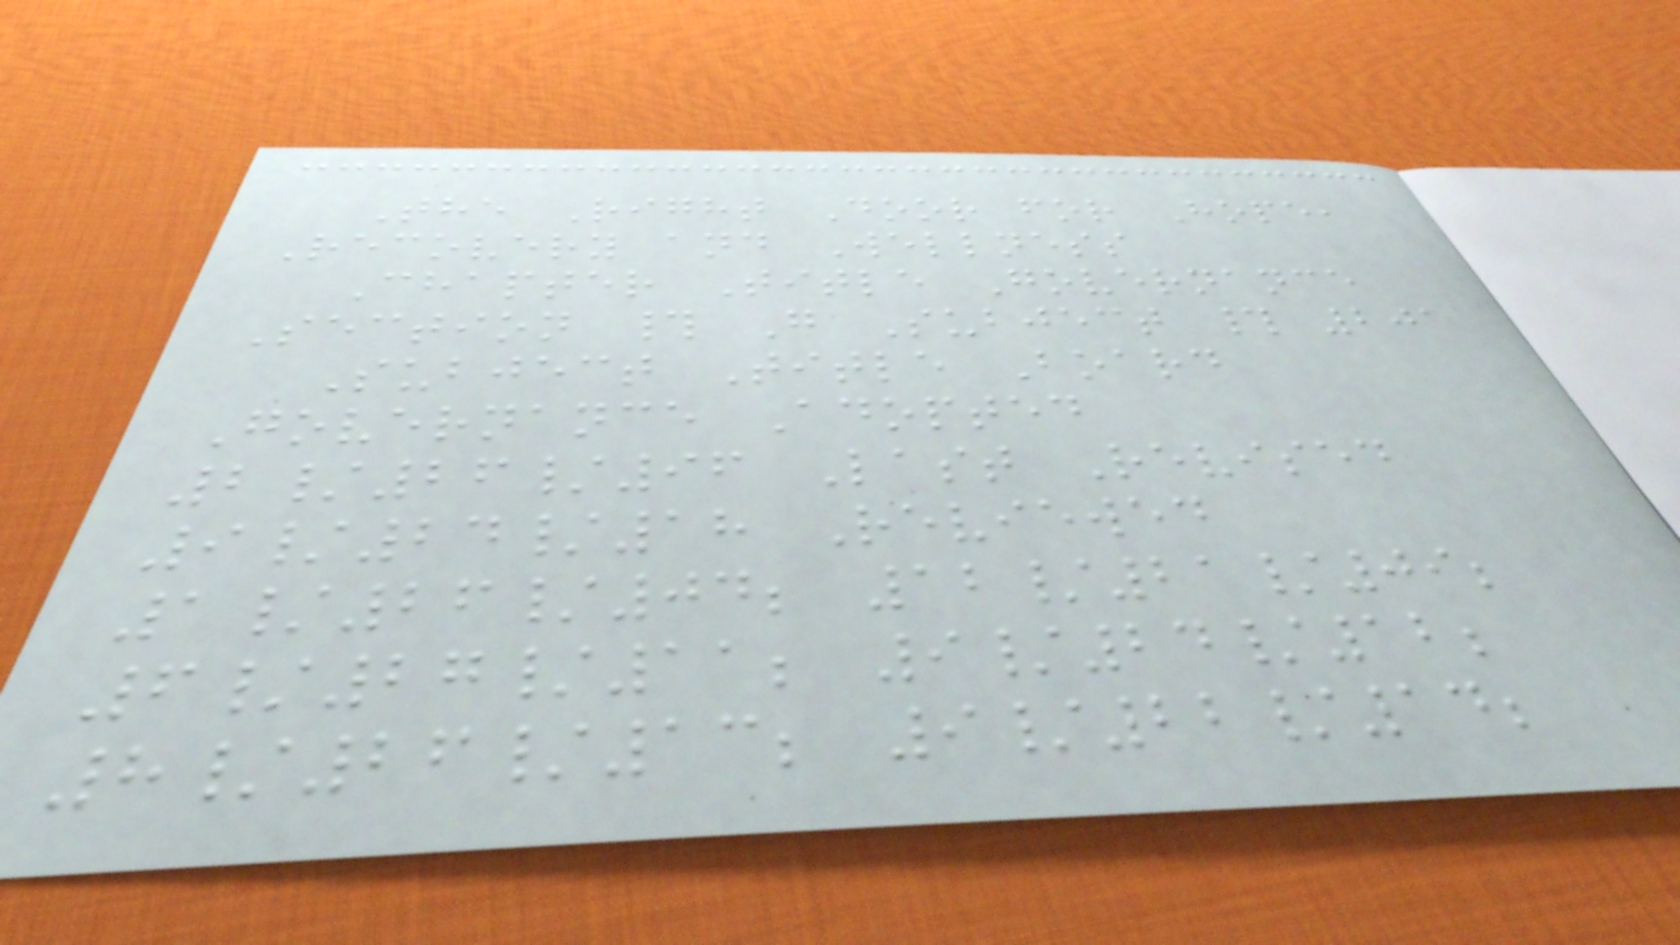The Right Door for Hope,
Recovery and Wellness
Chapter Title Governance
Section # G Subject # 201
Subject Title Board
Governance Adopted
2/26/96 Last Revised
9/24/18 Reviewed
1/26/04; 12/21/09;
6/27/11; 9/24/12;
8/26/13; 9/22/14;
